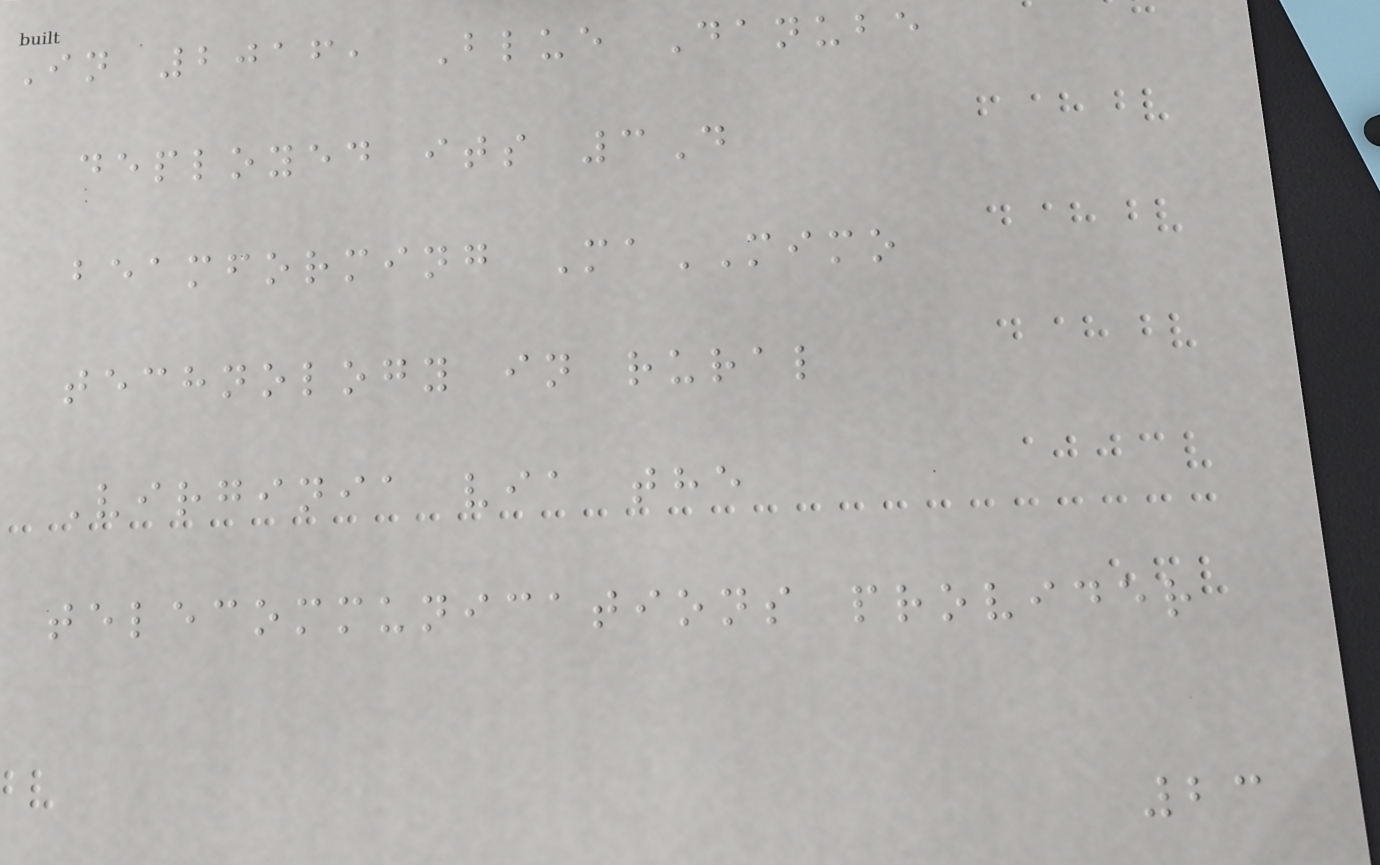In 2016, Blue Danube
deployed its 3D
beamforming MaMIMO
technology in rural
Virginia via the
telecommunications provider
23
